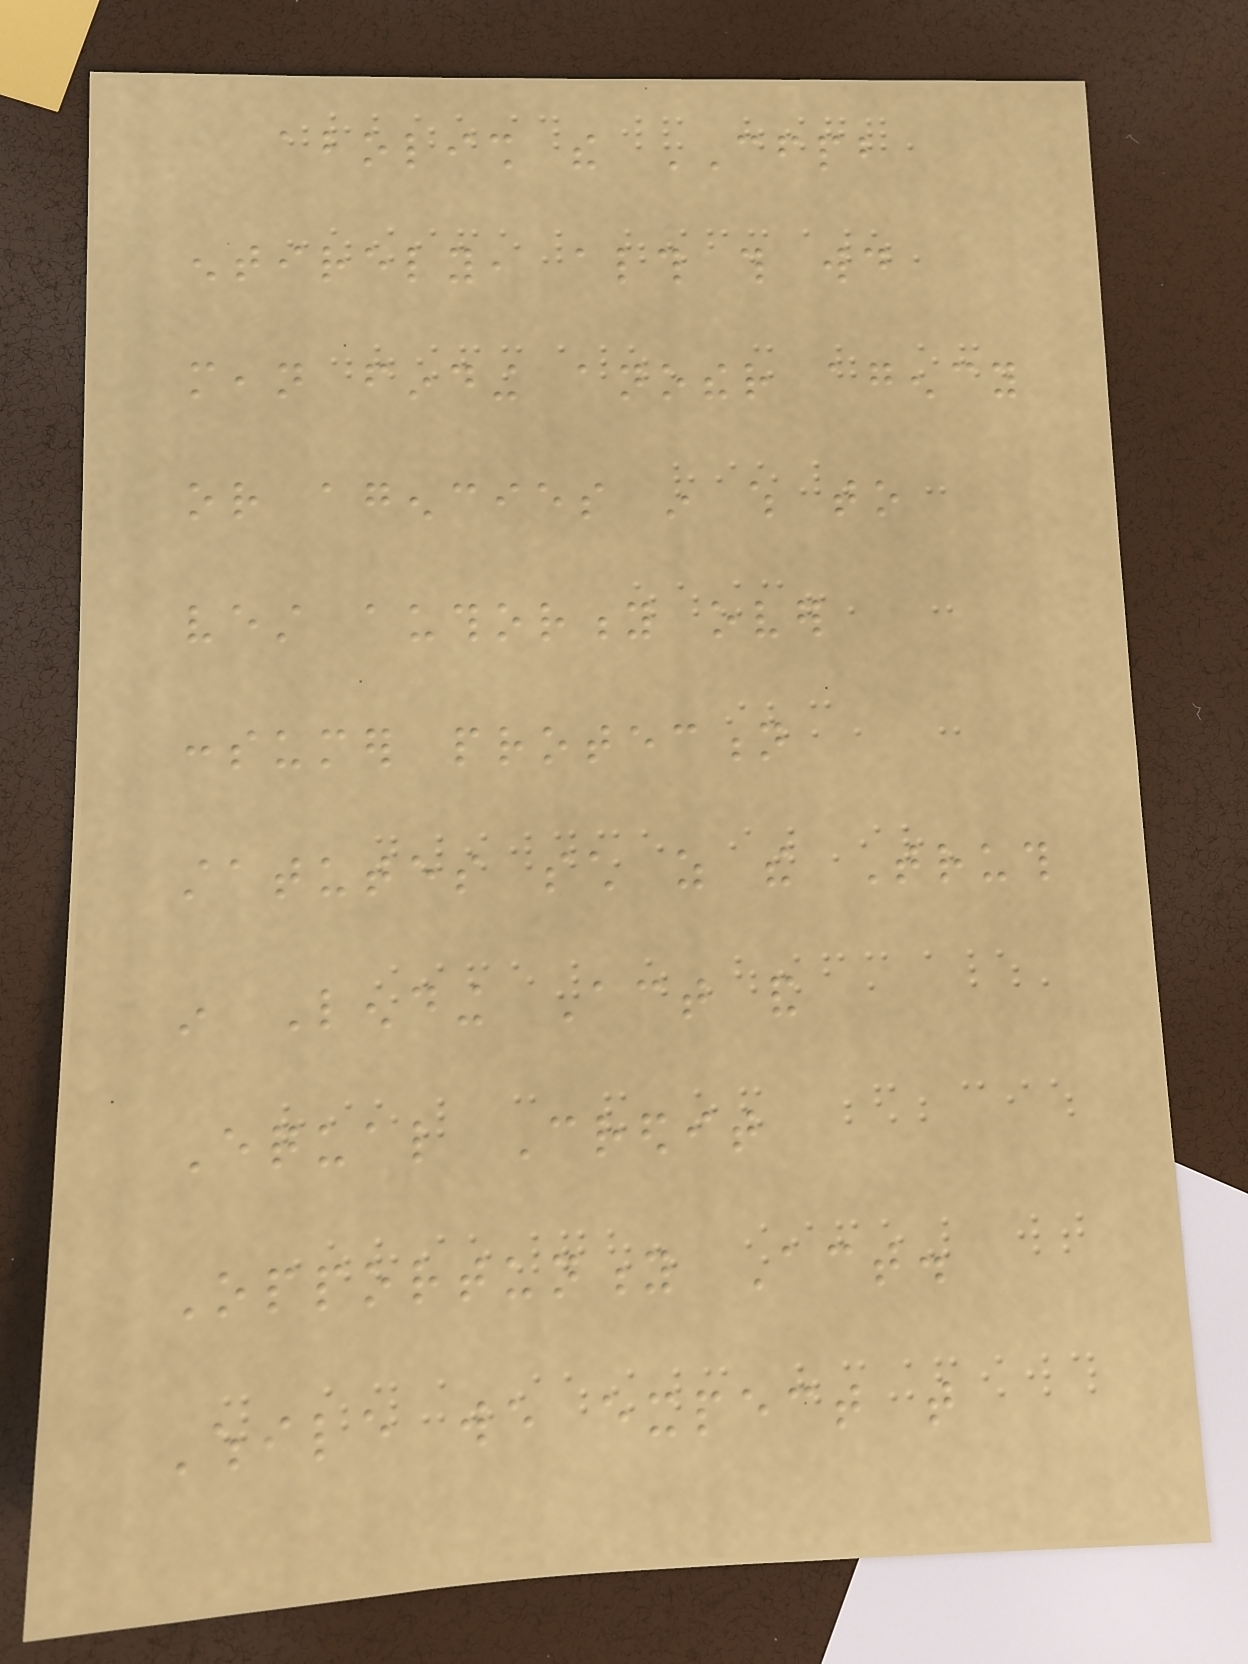abolish the CFPB
entirely, although this would
mean finding another agency
or agencies in which to
vest authority over
consumer protection
statutes such as the Truth
in Lending Act and
Equal Credit
Opportunity Act.
While we expect that
